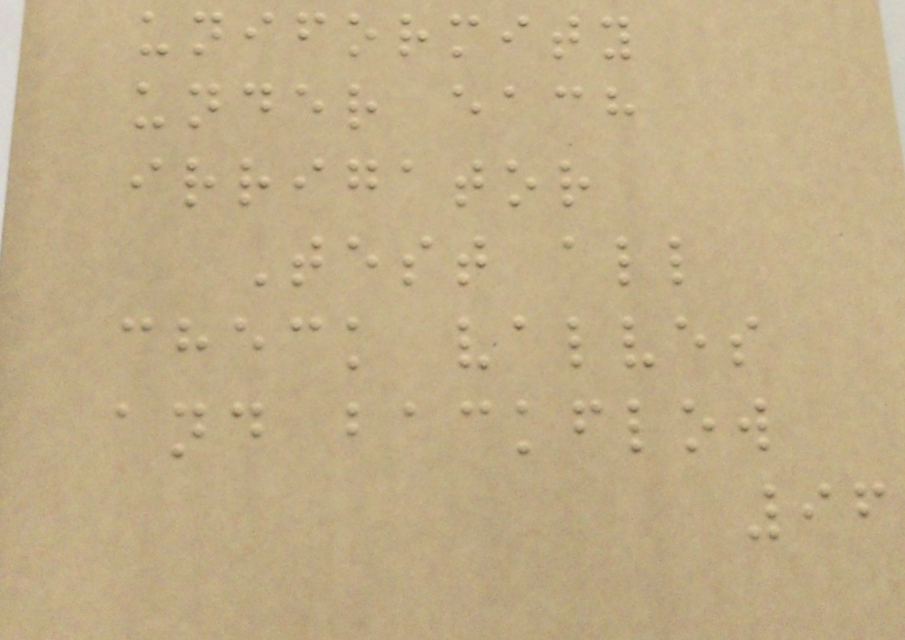uniformity
under each
irrigator
Test all
check valves
and backflow
96
